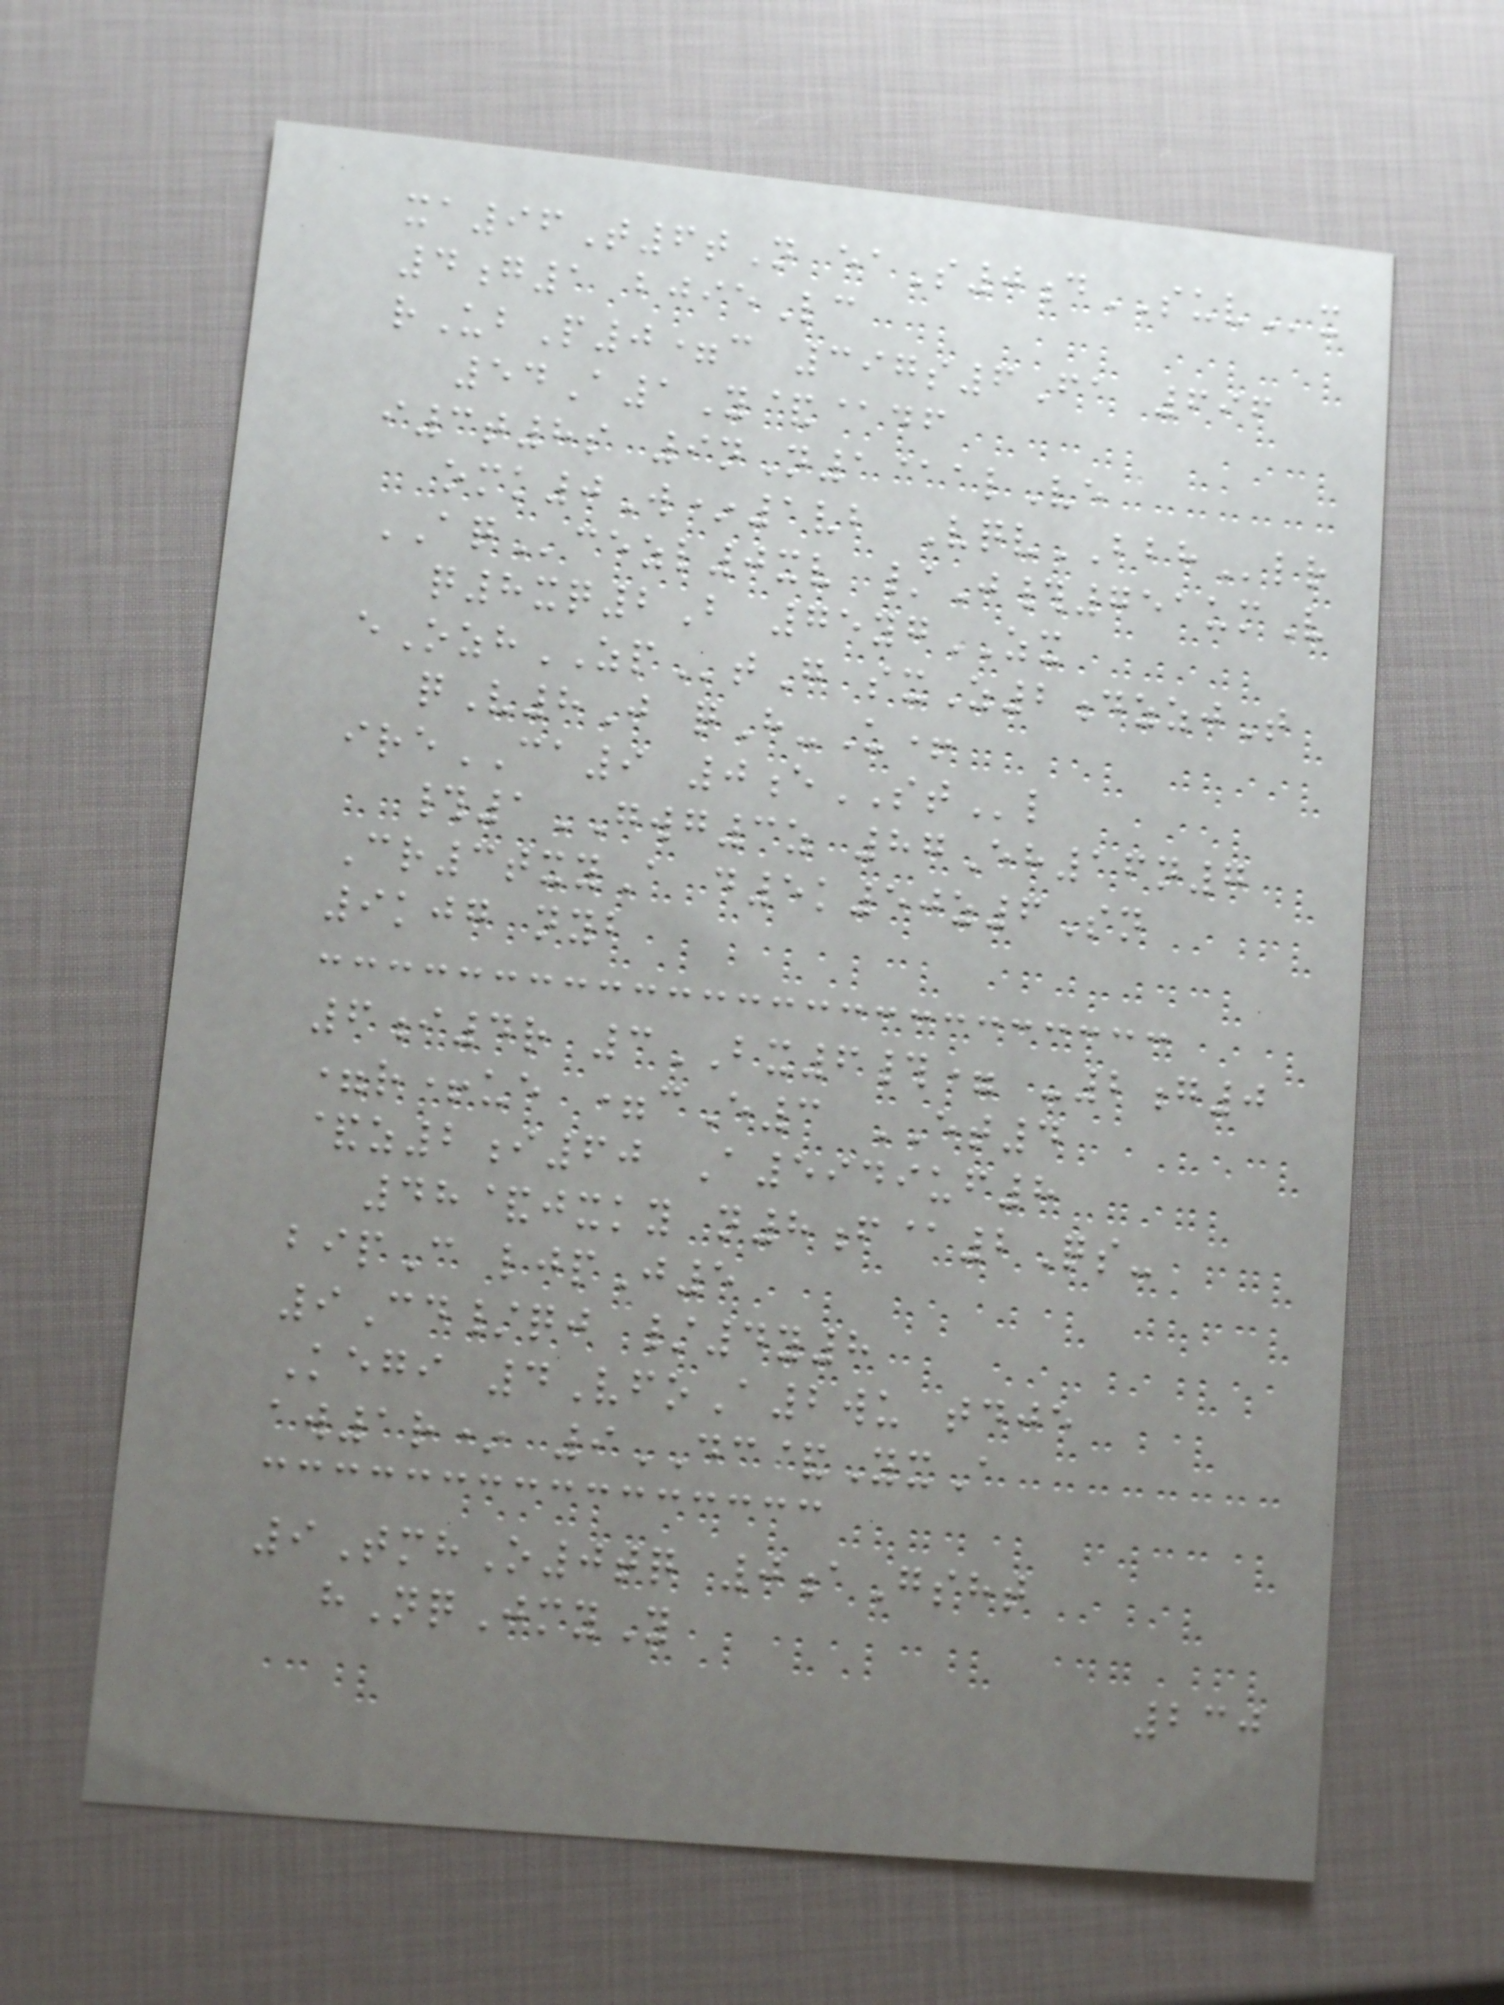xa96T6tN eaS0dSUVx
4g1 bjieLc
rUbP0=c 397s6Fa 696
54A1Y&@df
i3t8s 9nN1@alVe
omk0W*1vb VqvBBHlr
AQcezl0xv /J#751umV
q8xq2B 75ygZX
eOzhZPtG sxZ2dzzjT
qV8J qH-U+
ireCA9 0eSTl
#1GWG3z 87Eh16n7
Cr3txyA d5k50z6Sn
9kjg nyb
6i4r 3BX6#= -2g0
=r+ue =cE3 ET4
&z2i60 A5949uf8
48&jxky n8f@2Qs-
bipC ljpJ5
9Cd/qj /4y8
Kegi 4VfoA2wu tdje
aw1r* 9DC&YxA
9TmhO0tq 0aGsht
hNqJmyY
230
